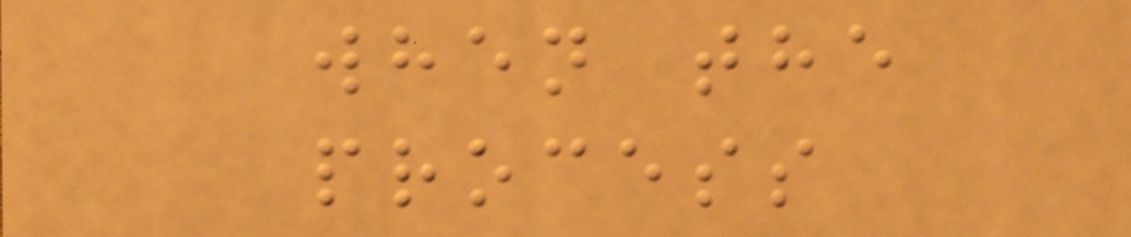when the
process
